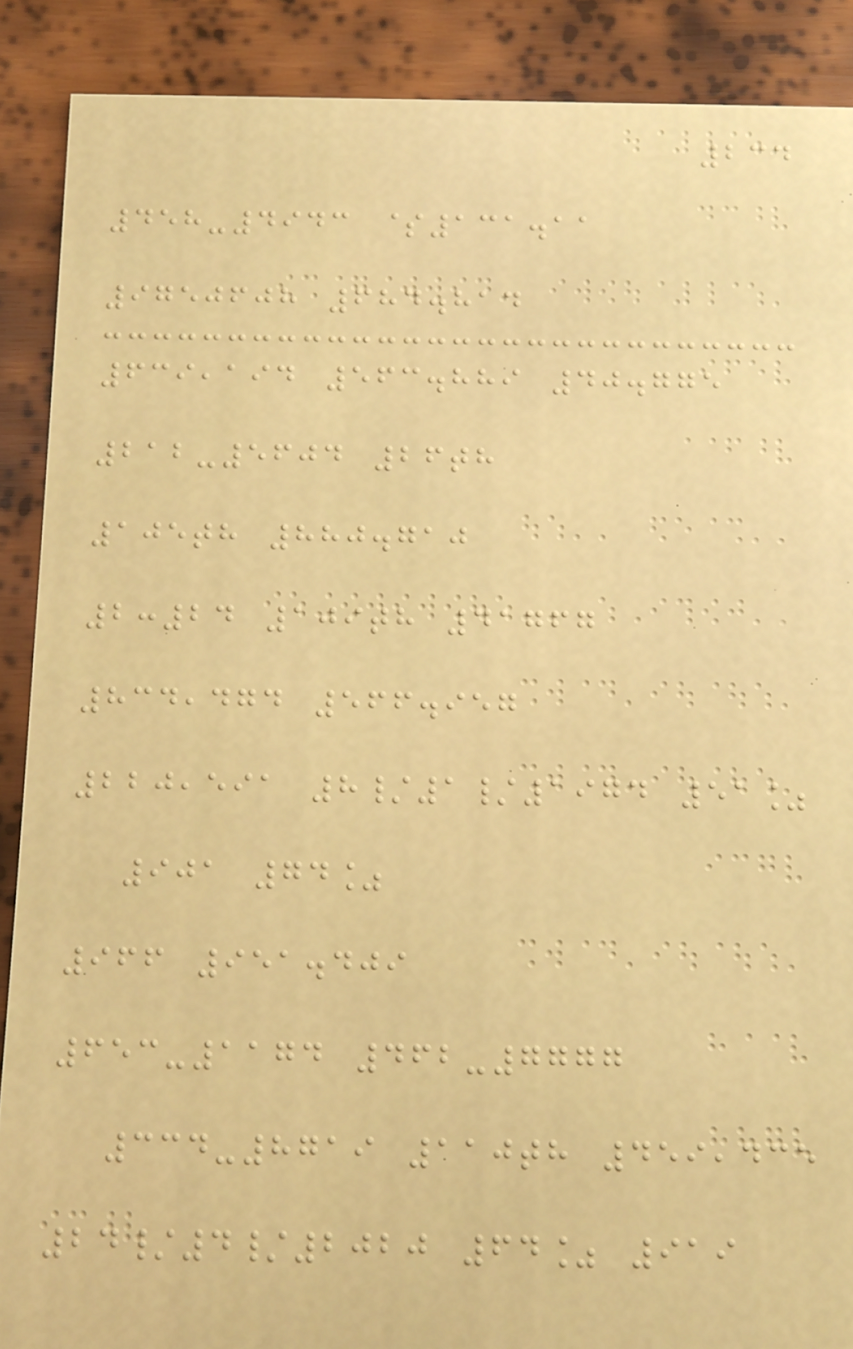234
458-4943 $131.11
9750608 684.814
639,194 563.889 40.775
212-5604 26th
105th 880.710
2:24 109th 41767
834,474 566.957
220,591 8/1/1974 51%
901 74%
966 951.409
653-1174 462-7777
334-8719 110th 459,435
24/4/2020 64% 919
